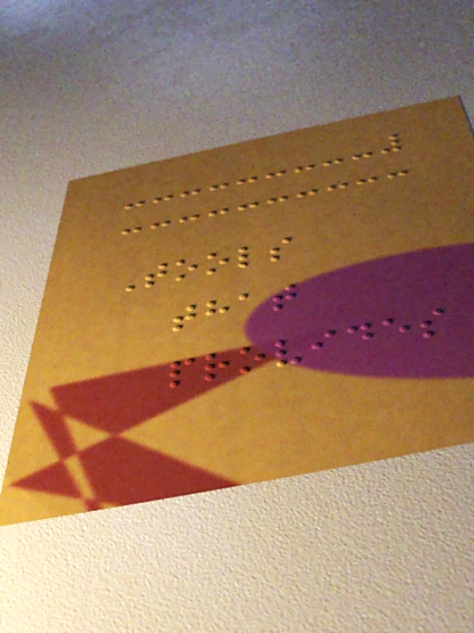Tools
that
provides
